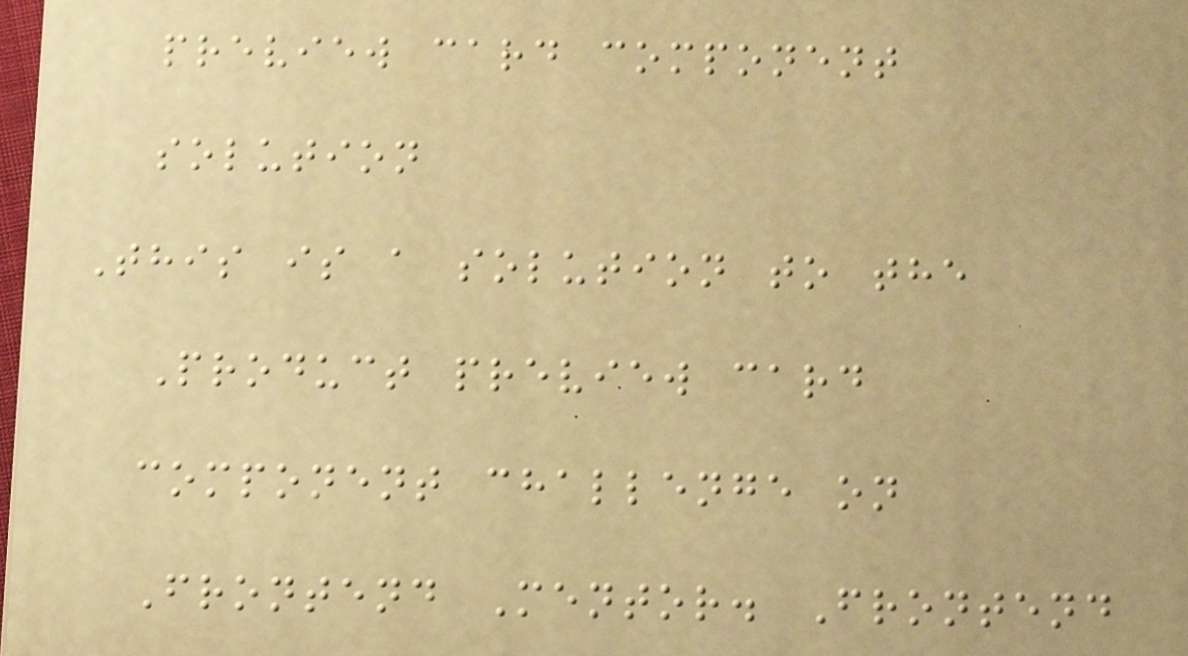preview card component
solution
This is a solution to the
Product preview card
component challenge on
Frontend Mentor. Frontend
